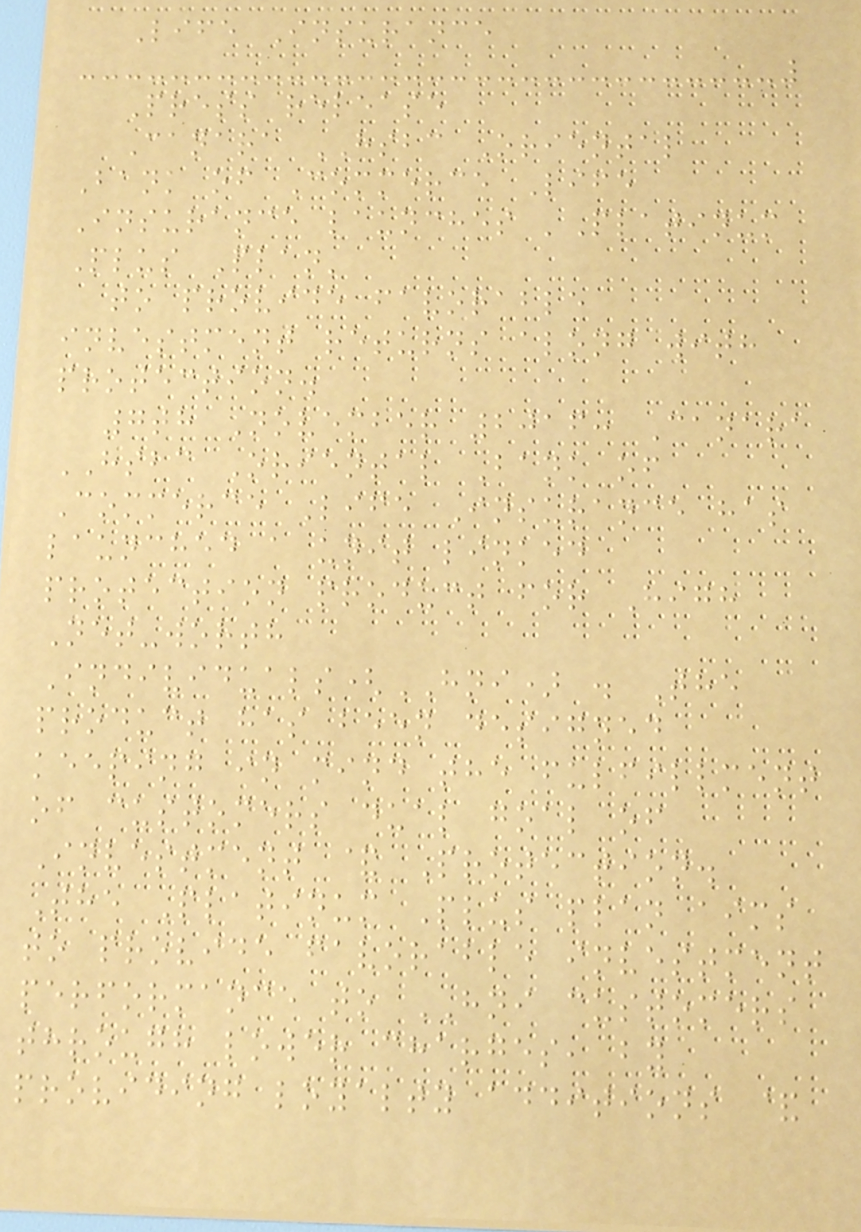Life Insurance
Press release
Canara HSBC Oriental
Bank of Commerce Life
Insurance launches 'Platinum
Plus Plan'
to provide favorable
investment returns along with
protection.
7th November 2016: Canara
HSBC Oriental Bank of
Commerce Life Insurance has
launched a unit linked
protection product for High
Net-worth
Individuals(HNI) . The
product has been designed
keeping in mind the fulfillment
of customers dual goal of
Investment & Protection.
The Platinum Plus plan aims
to provide favorable investment
performance to HNI customers
through lower charges, by
providing loyalty additions &
